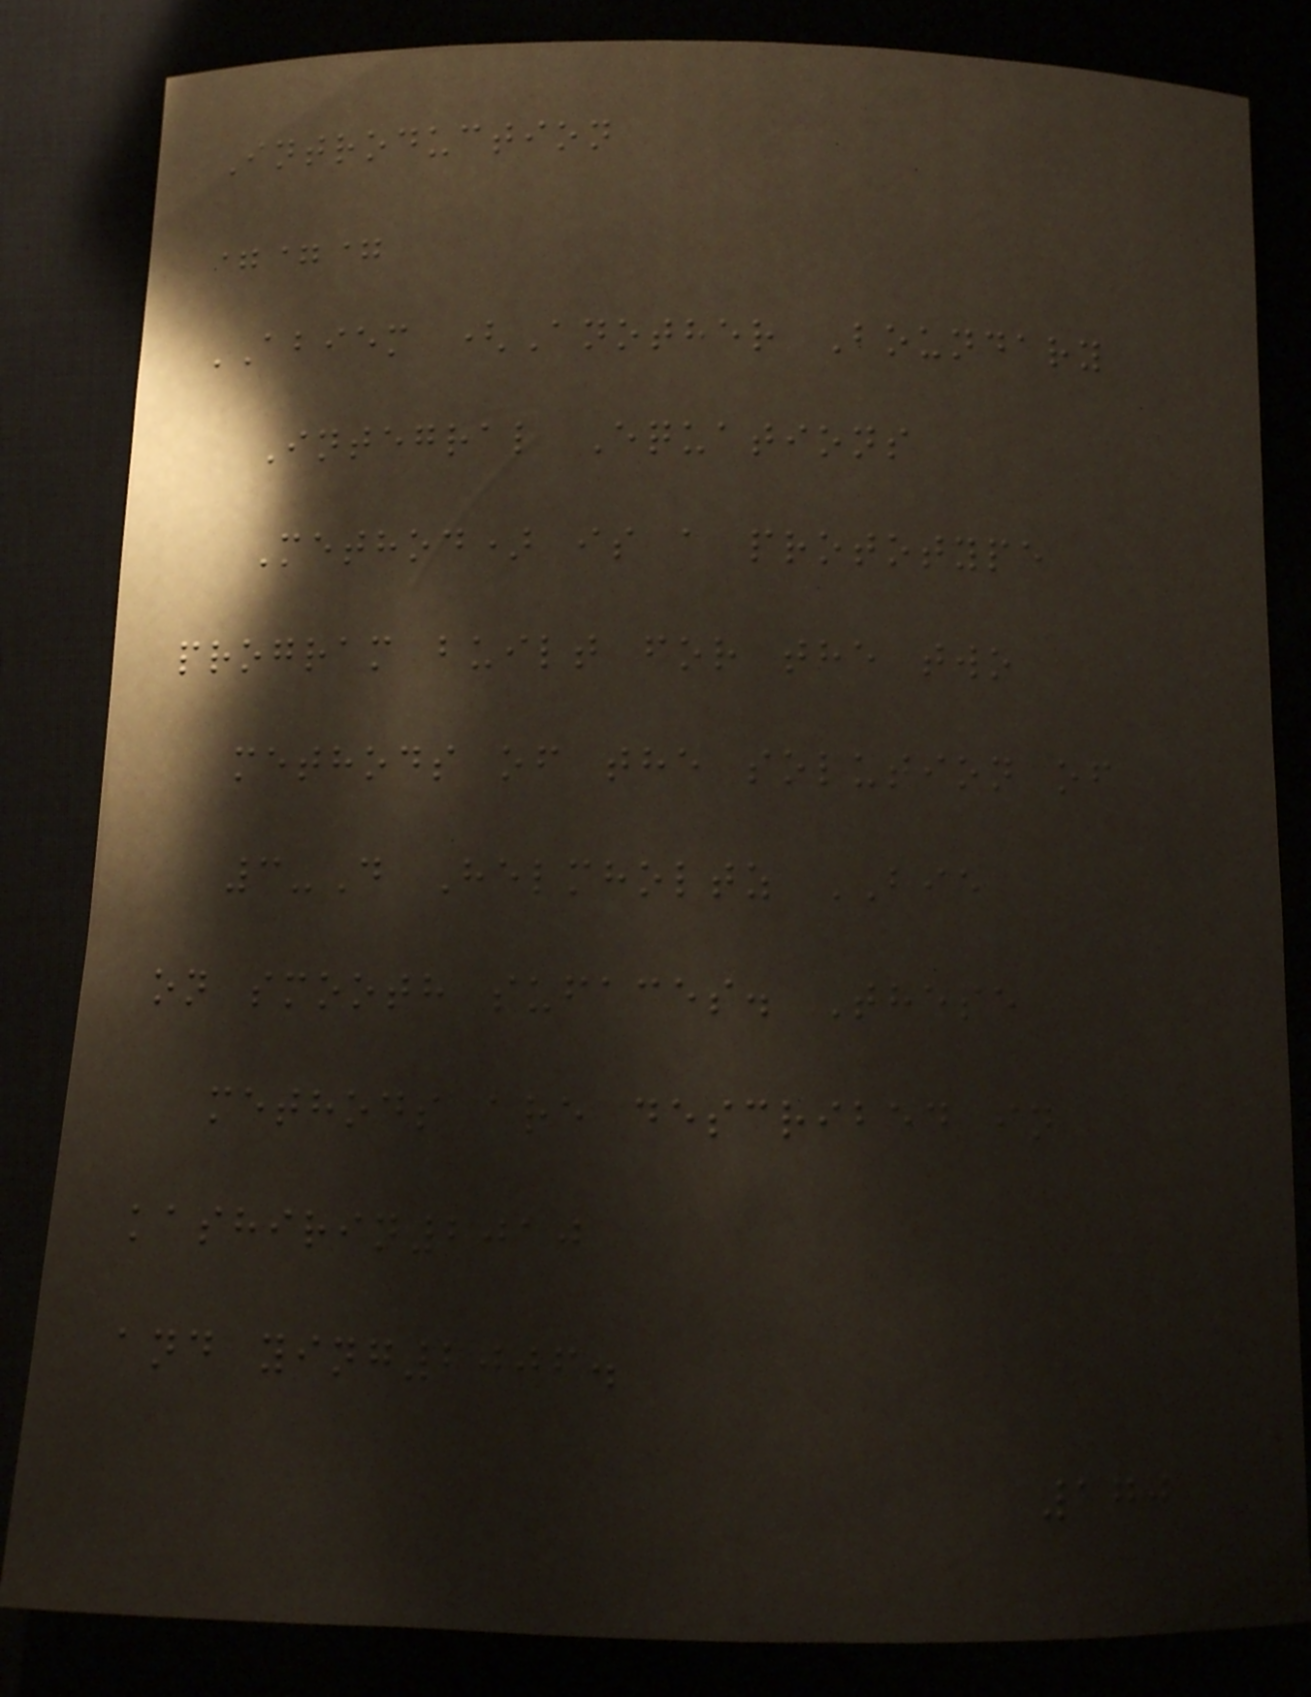Introduction
===
ABIEM (Another Boundary
Integral Equations
Method) is a prototype
program built for the two
methods of the solution of
3-D Helmholtz BIE
on smooth sufaces. These
methods are described in
kashirin2010
and ying2006.
170
